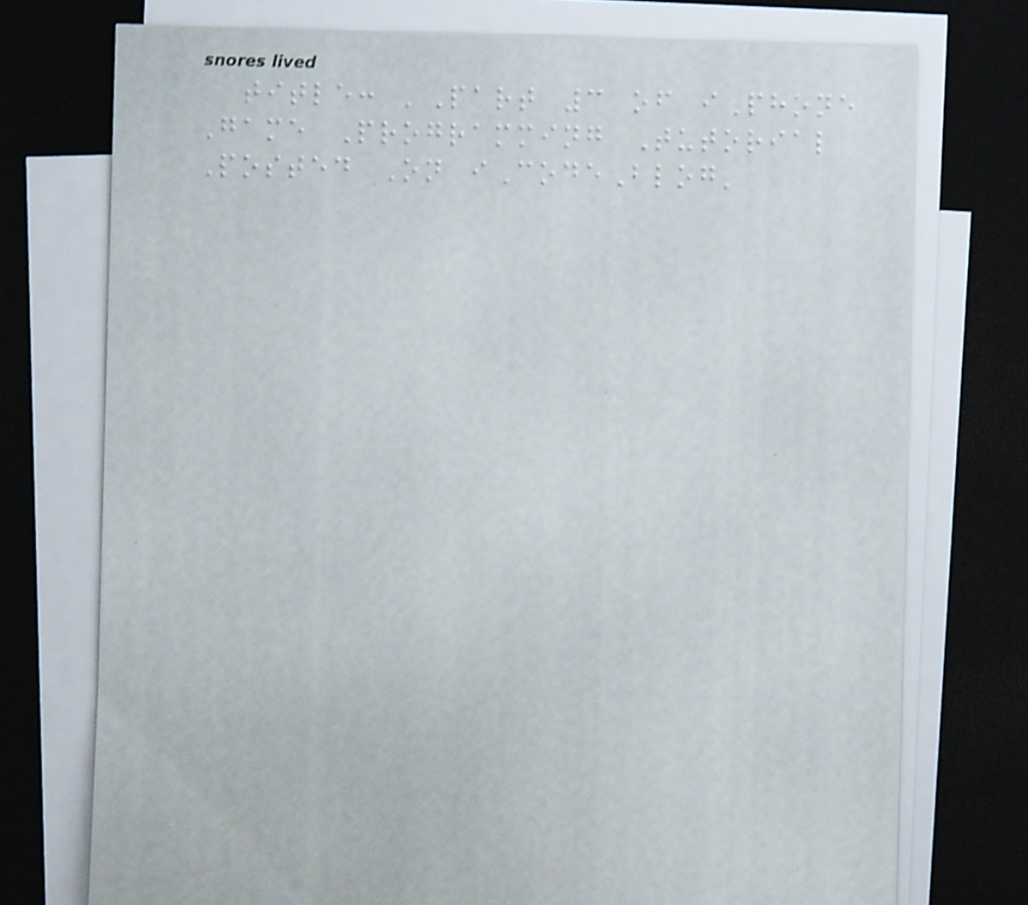title: 'Part 3 of iPhone
Game Programming Tutorial
Posted On iCodeBlog'
